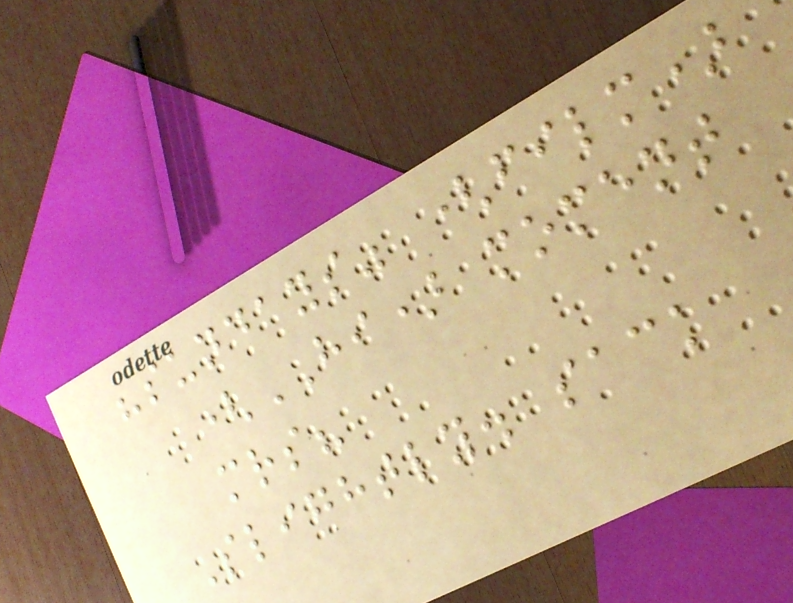"sundays" (film)
(HI) moment
mrs?
Slightly. sack
